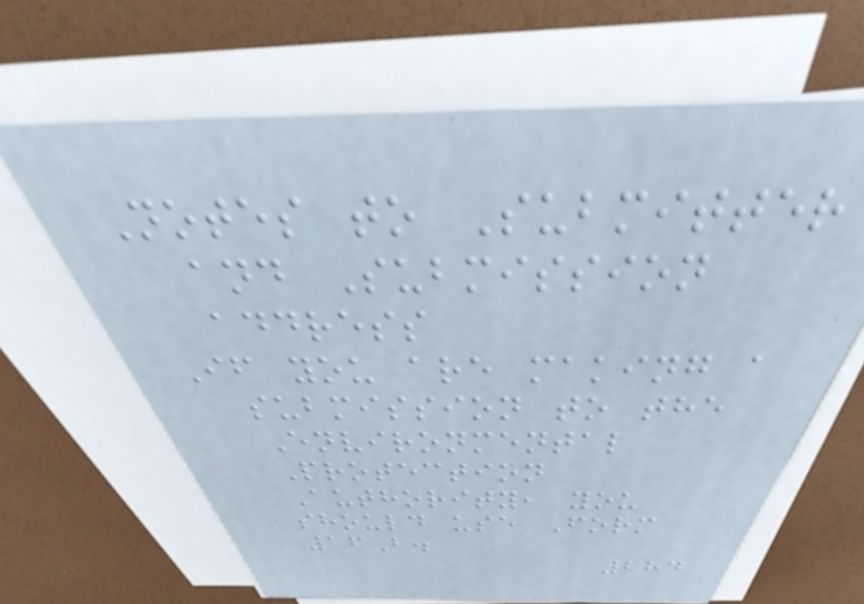Notes to Submitter
and Submission
address
If you are making a
submission to the
Environmental
Protection
Authority, you
should use Form
16B.
284
